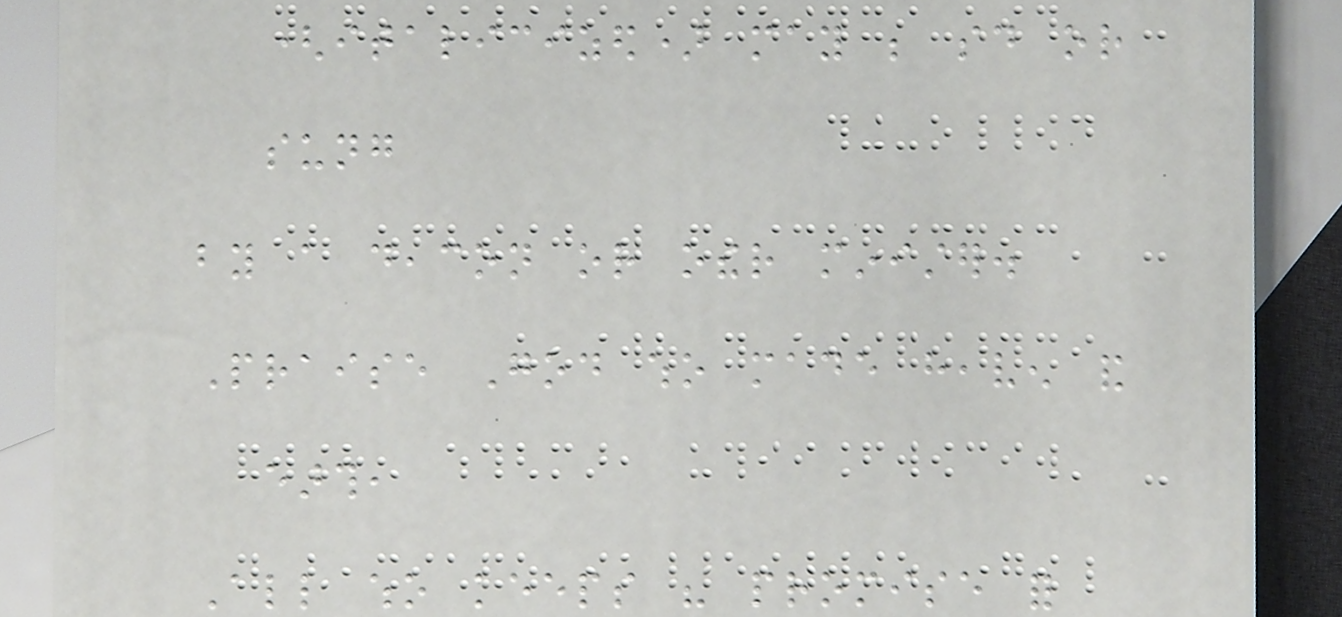(italicized) may be said or
sung
by a deacon or other minister.
Praise God who made heaven and
earth,
All who keeps his promise for
